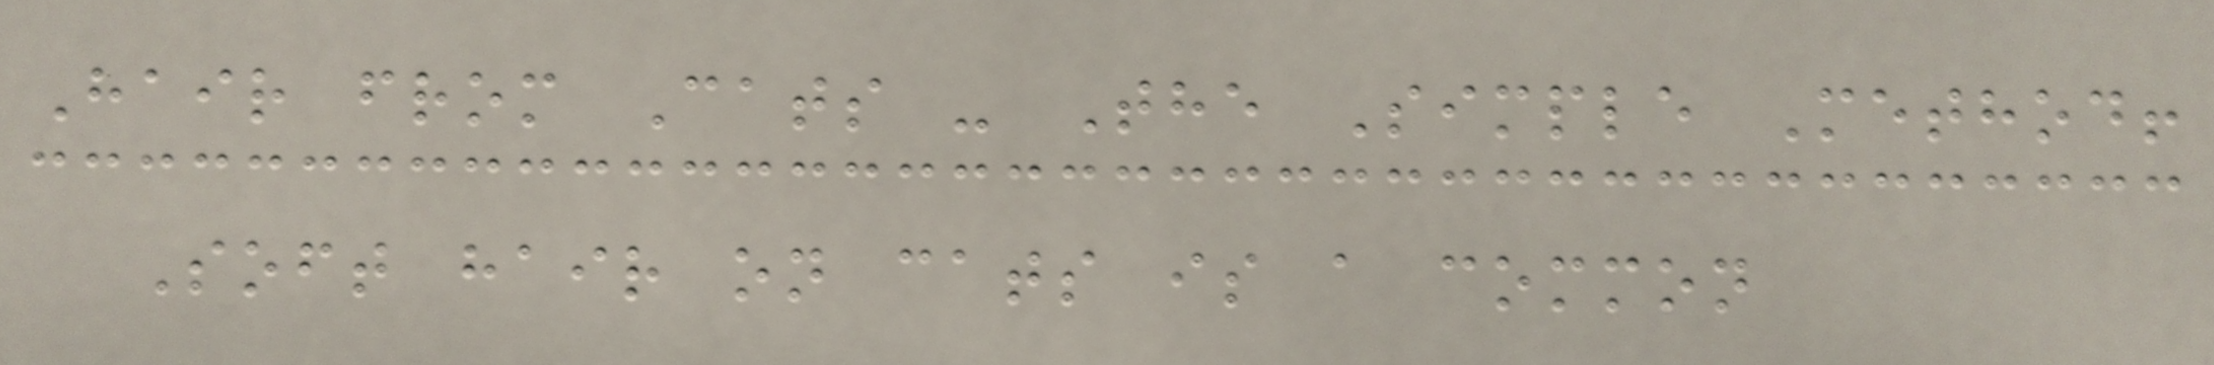Hair from Cats - The Simple Method!
Soft hair on cats is a common
